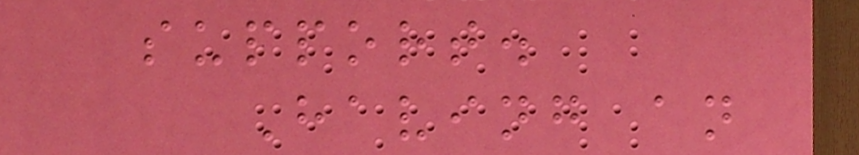support.
Having an
